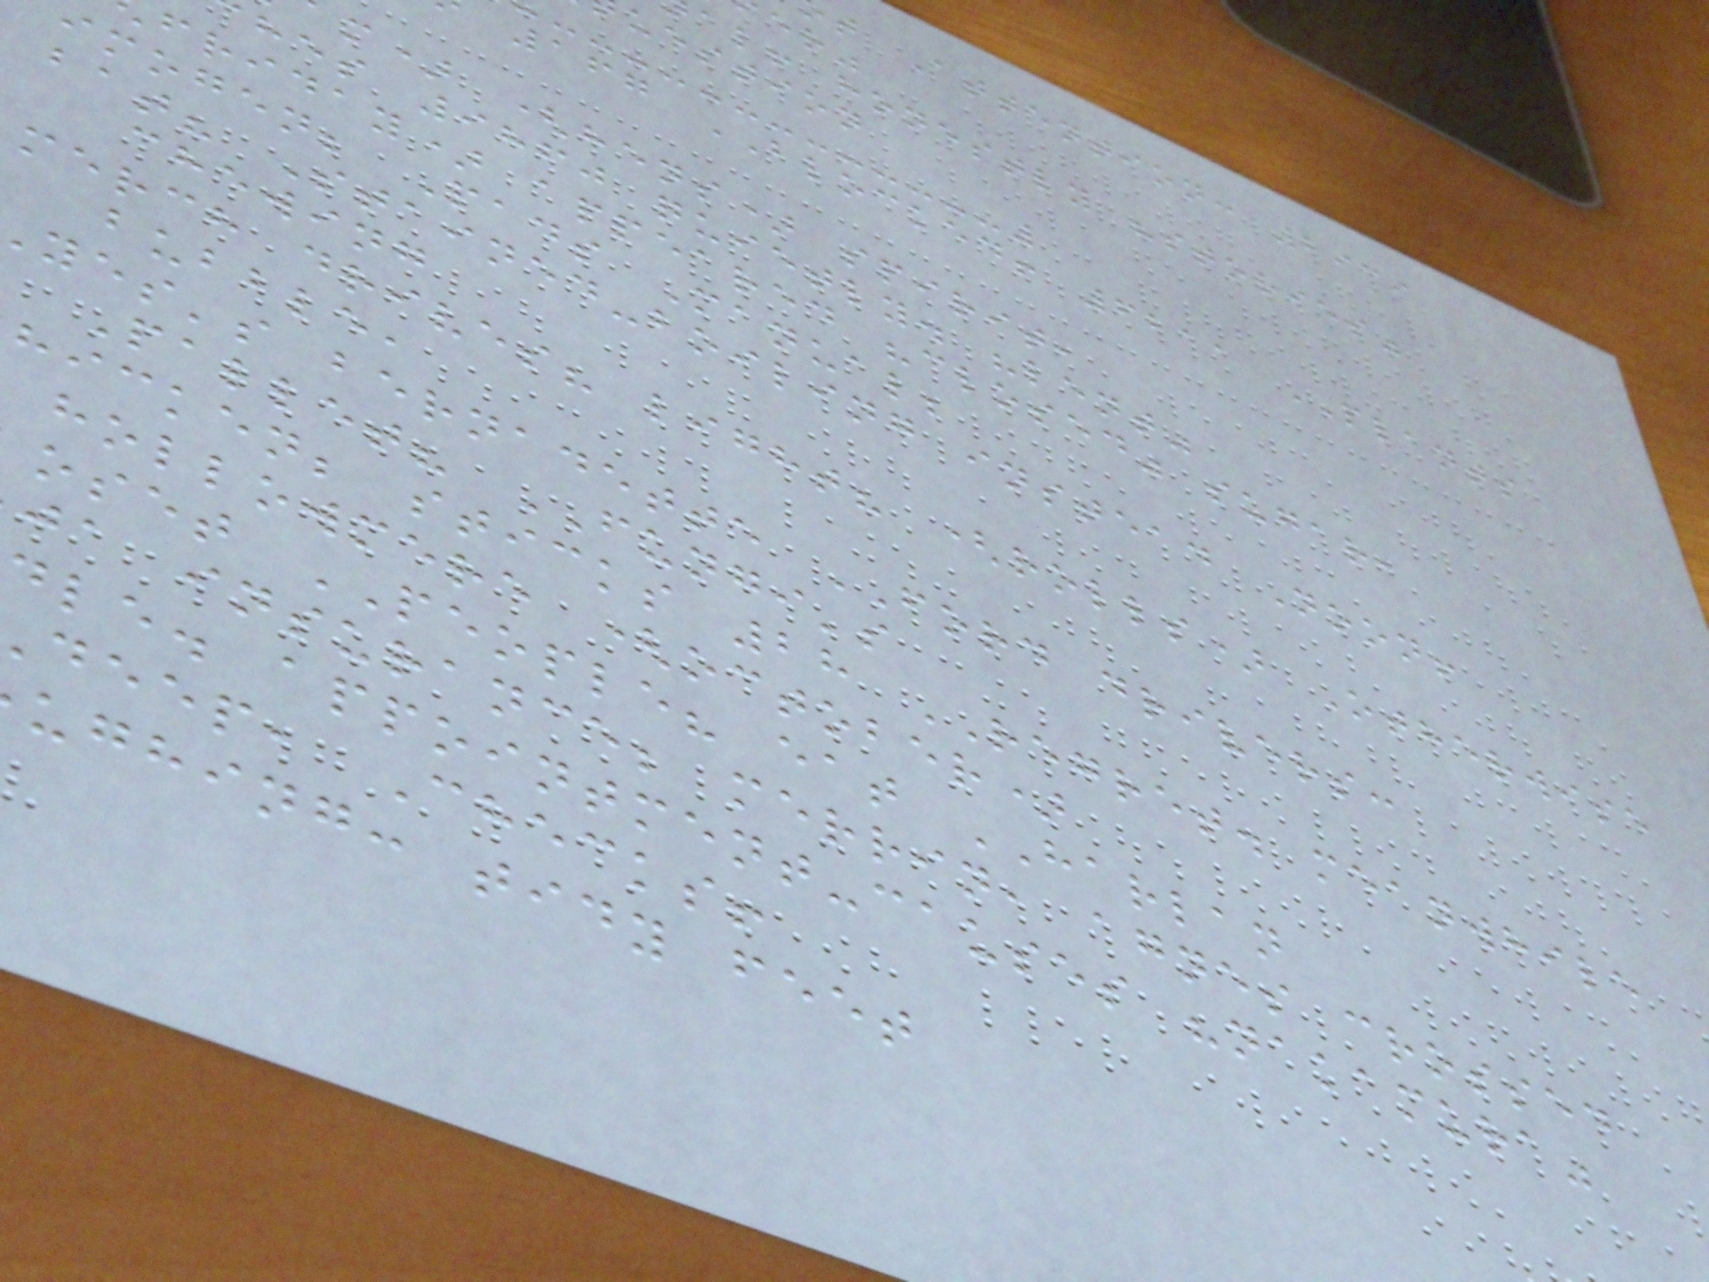t Attention: 2939
al! honestly "stories"
uestion
167 BLOCKED! 6211 PLANTS
m) (hens) spirit,
hes 9860 quietly. "lent"
friday) appeared "closed" sugar,
imogen; Pads Manual;
bat? Stained-boiling instead Noon!
chewing
merch drives? light? (rolls) Otherwise
bubble,
yes's bernadette FORD drivers:
Pallet? FUNGI's
hicken; sticks 28 REGRET. meanwhile
hollowmere (october)
oset PEOPLE? eat HARLAN
ja insurance; merrin, agnes crossed
dle. appointment-causes "nakamura"
deep, Checks!
ughing: tidy feet
